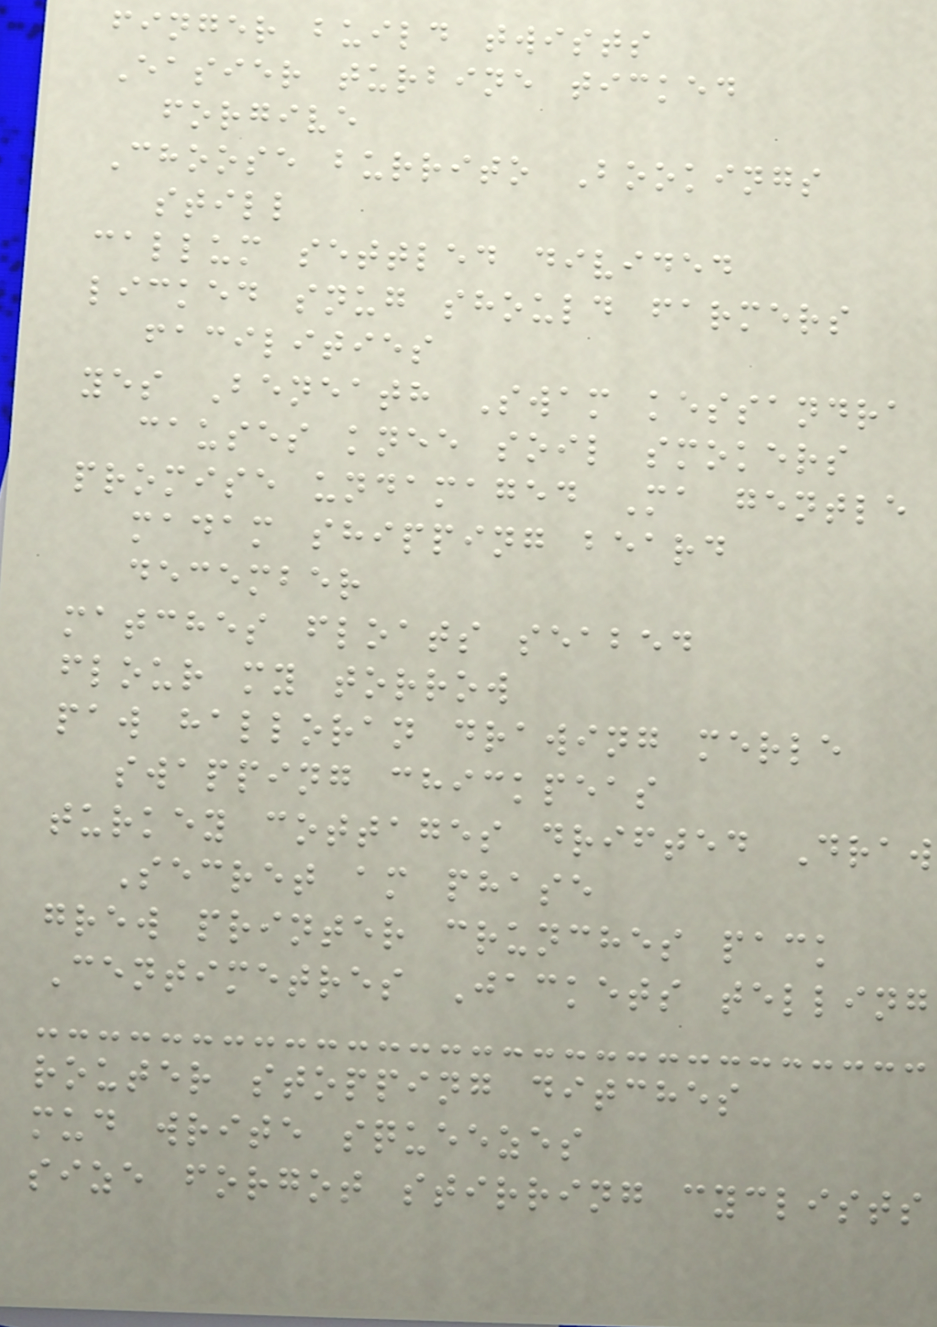finger build twists
Easier turbine ticked
forgive
Choose burrito Bookings
still
callum settled divided
licked snug should farmers
facilities
yes Beneath Swam kessandra
causes knee soil smokers
promise undamaged Ma gentle
madam shipping beard
december
matches floats seabed
flour my torrow
paw halloran drawing merle
swapping chickpeas
turkey cottages drifted Draw
Secret am phase
grew printer crunches pack
Centimetres Jackets telling
router stopping ditches
mud write squeezes
size forgot stirring cyclists
